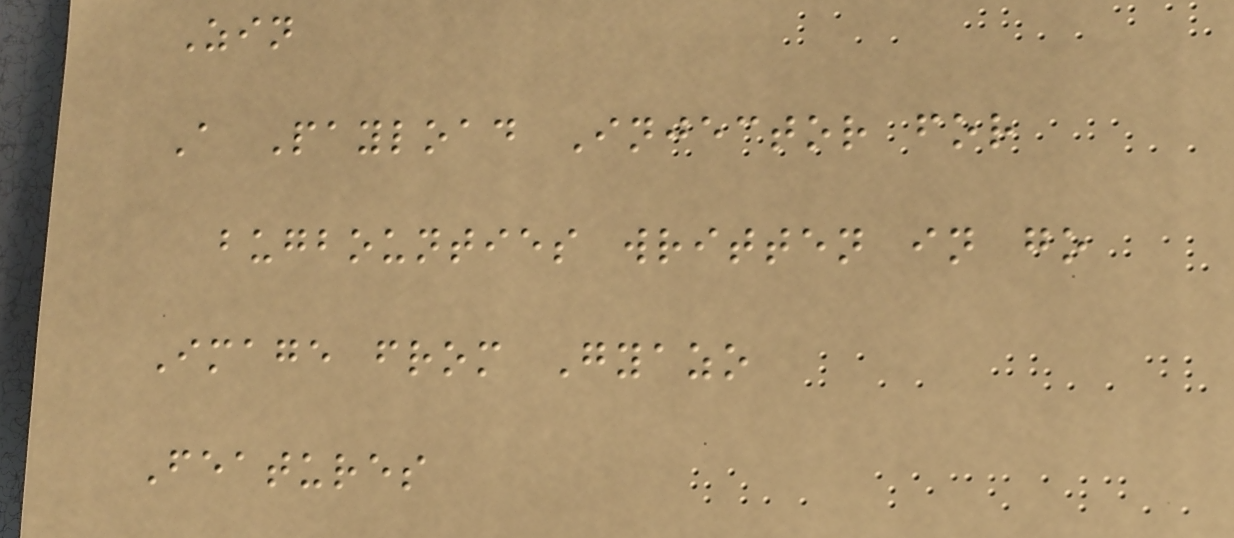Zin
A Payload Injector for
bugbounties written in go
Image from Gyazo
Features
